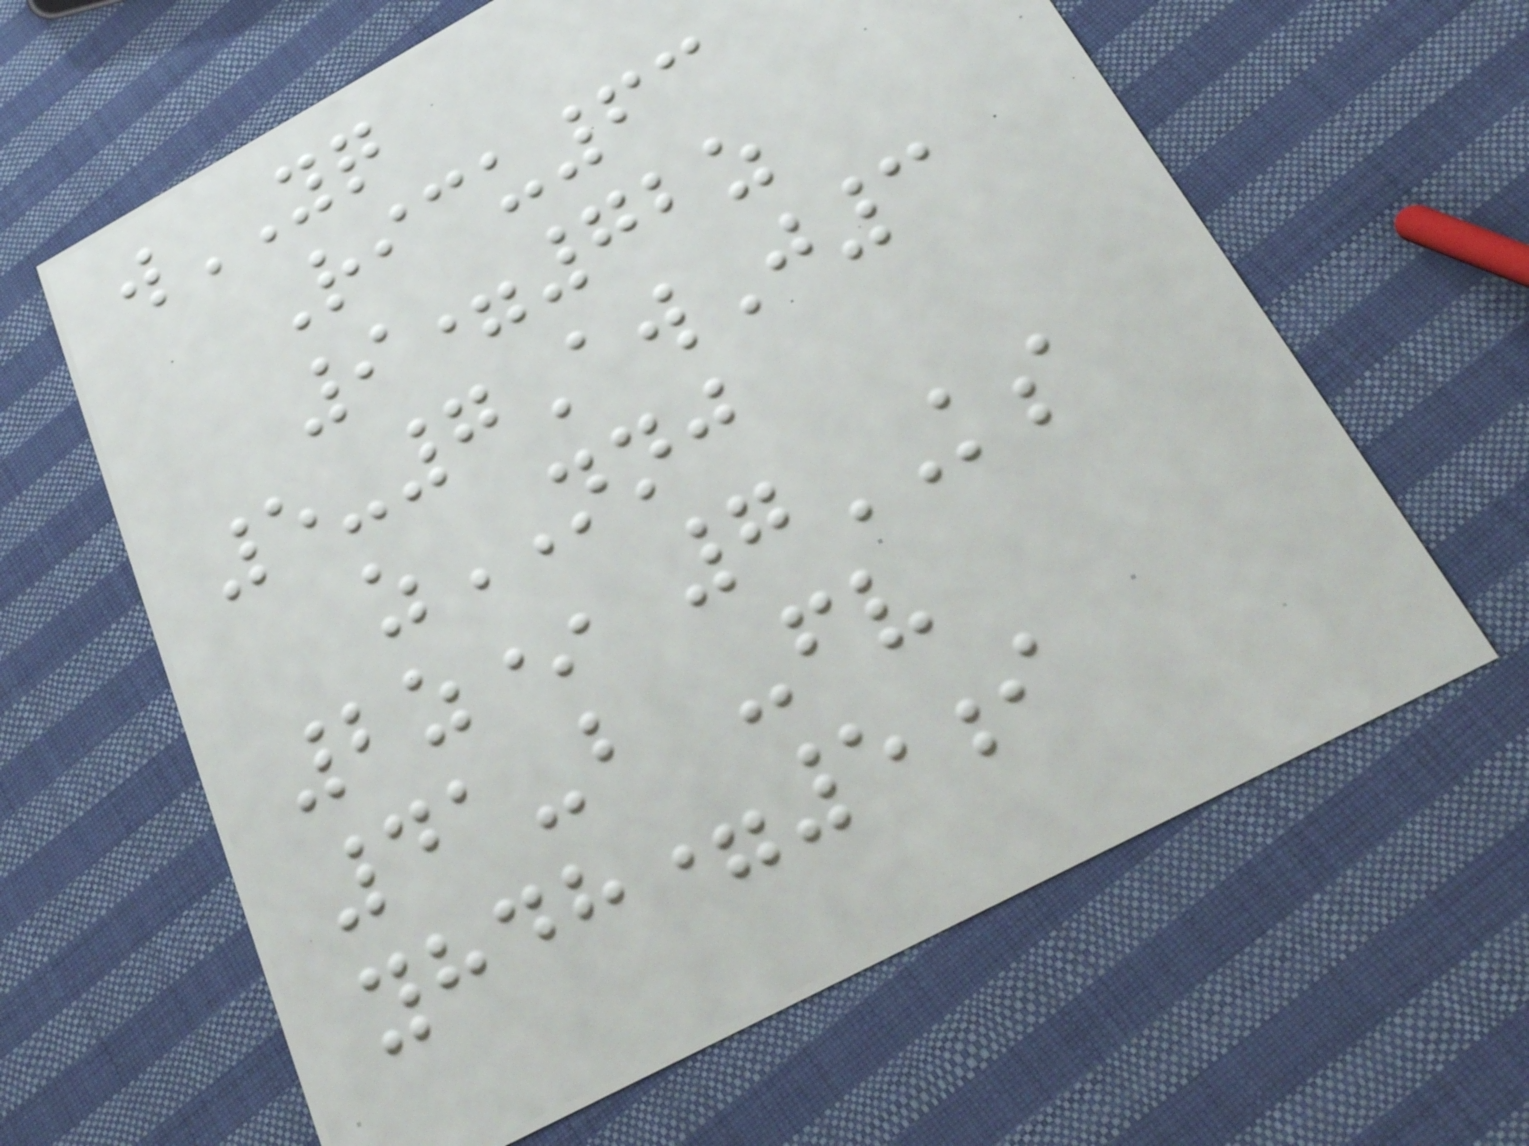wYQ
Ricu63
9=72z
5-7AwJ3
zNNJ
2z* 7KS
41-b -fv
yhdh=5i
